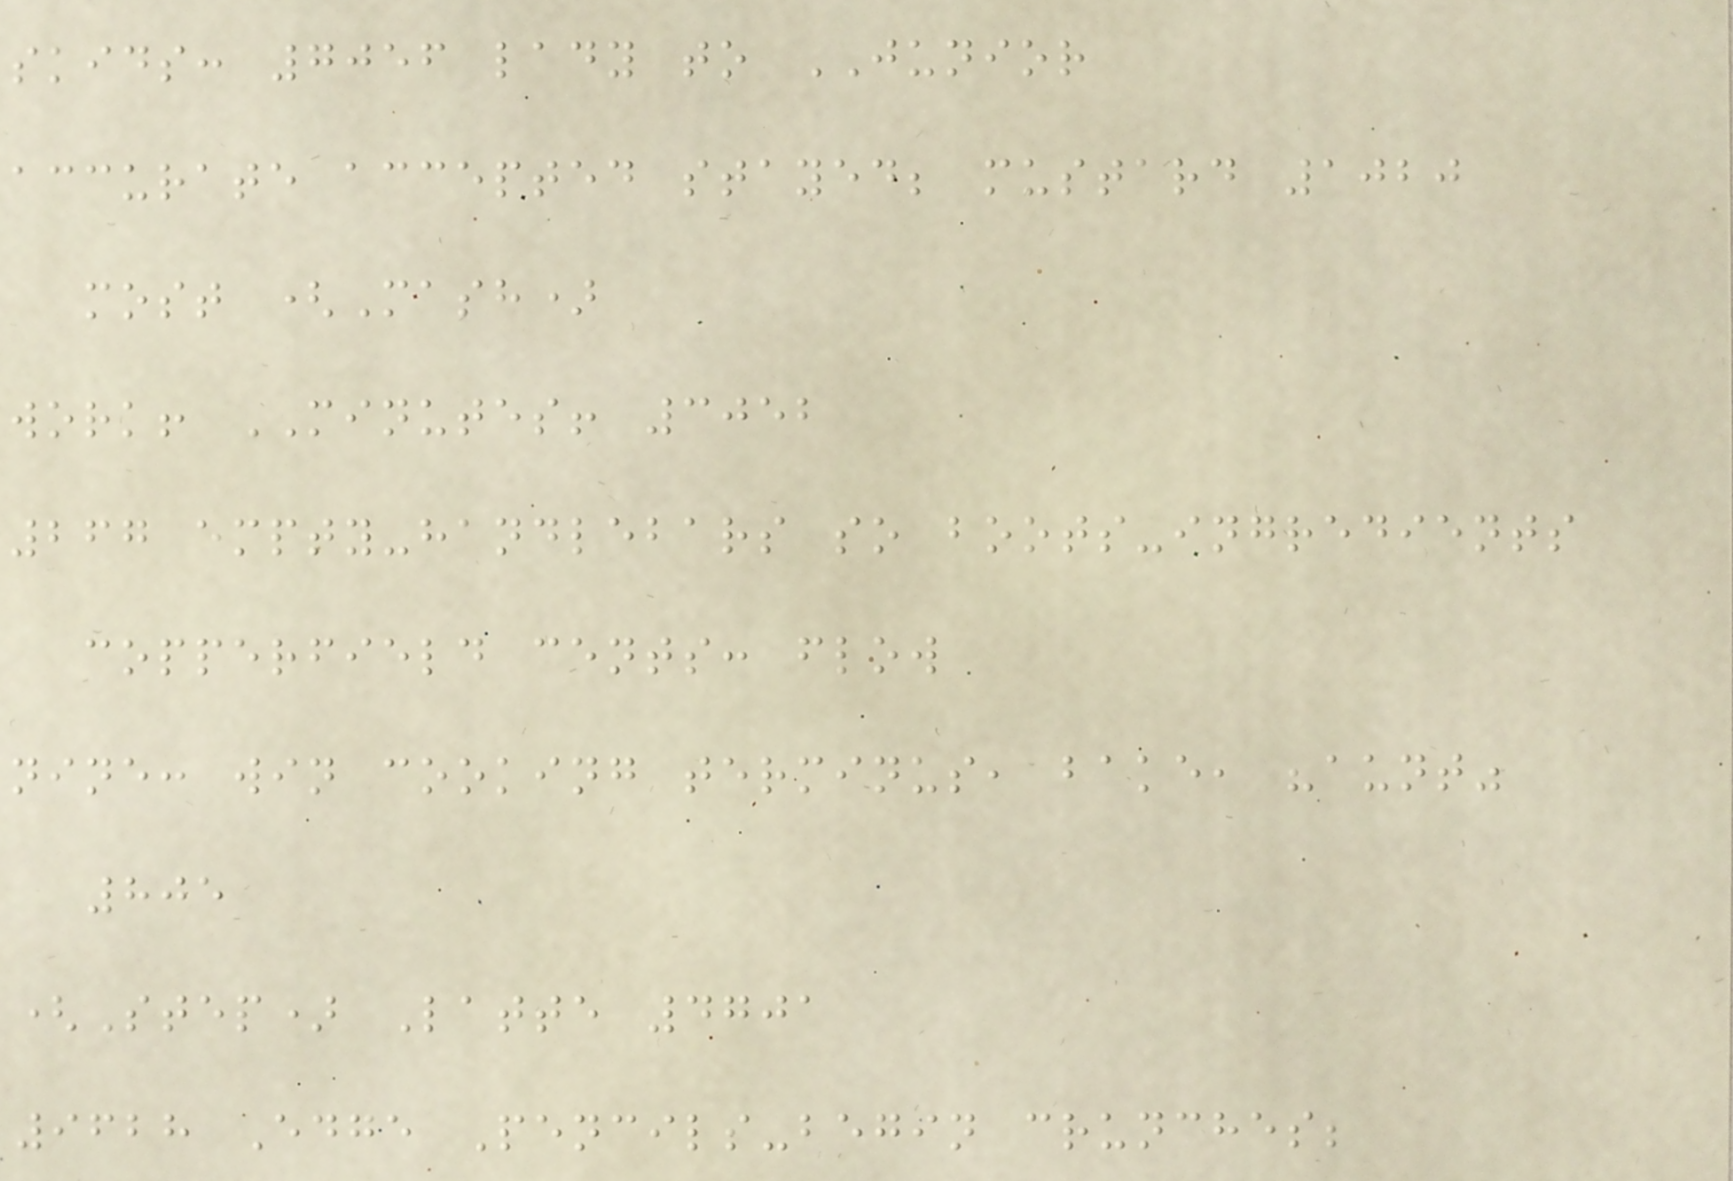skids: 7056 lady to JUNIOR
accurate accepted stayed; mustard 1020
most (Mash)
work! MINUTES! 3052
267 empty-handlebars so boots-ingredients
copperfield cents: flow
nine: win cooking terminus, bake, "aunt"
805
(Step) Latte 4701
9628 Edge Pencils-begin crunches;
